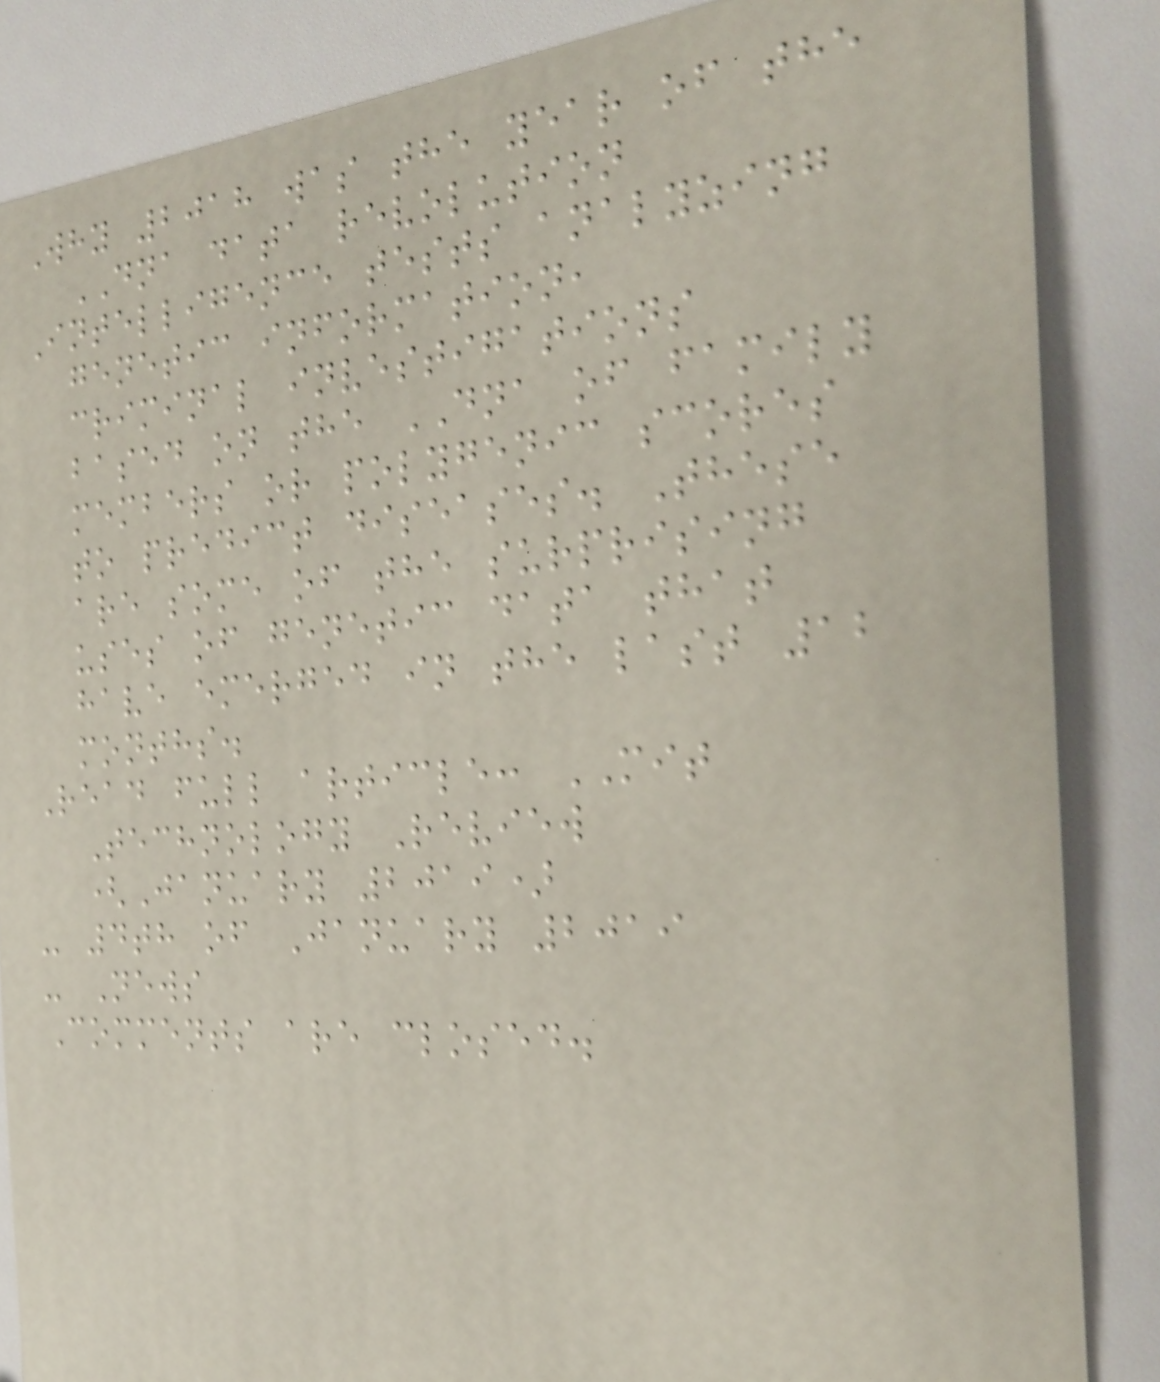Why 2018 was the year of the
DNA data revolution
Intelligence tests analyzing
genetic information,
criminal investigations
based on the DNA of family
members or polygenic scores
to predict diseases. These
are some of the surprising
uses of genetic data that
have emerged in the last 12
months.
Read full article: MIT
Technology Review
(January 2019)
- 4th of January 2019
- News
Comments are closed.
